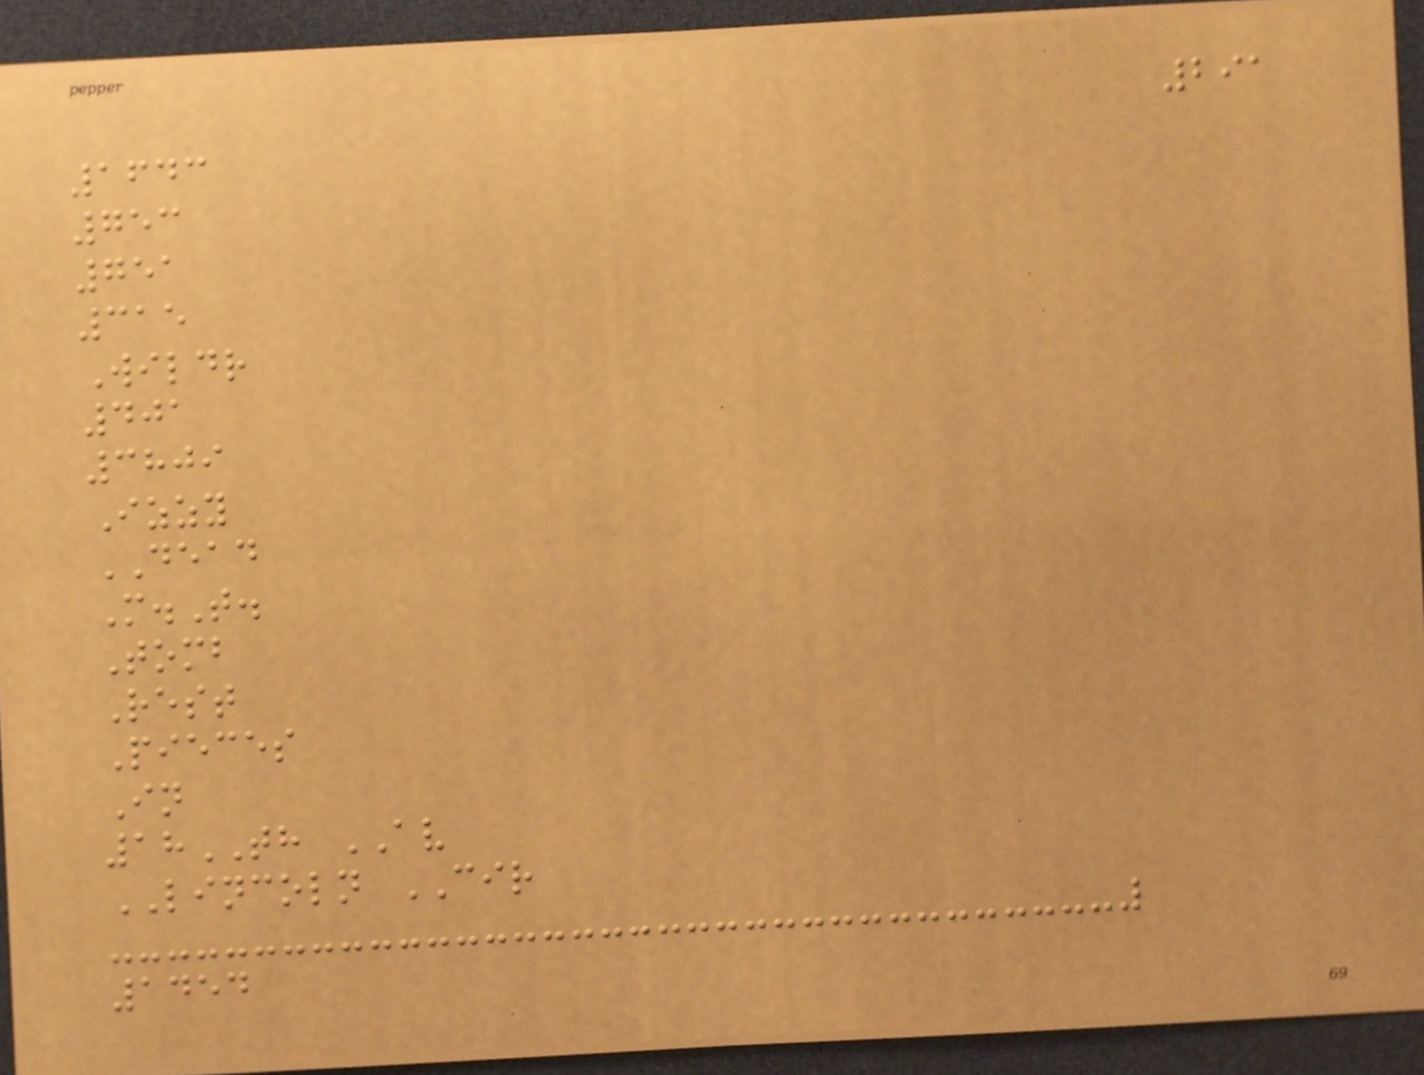291
1643
753
751
315
Wildr
401
3809
Izzy
DEAD
M.T.
Tomb
Rest
Pieces
In
18TH AV
LINCOLN CIR
1454
